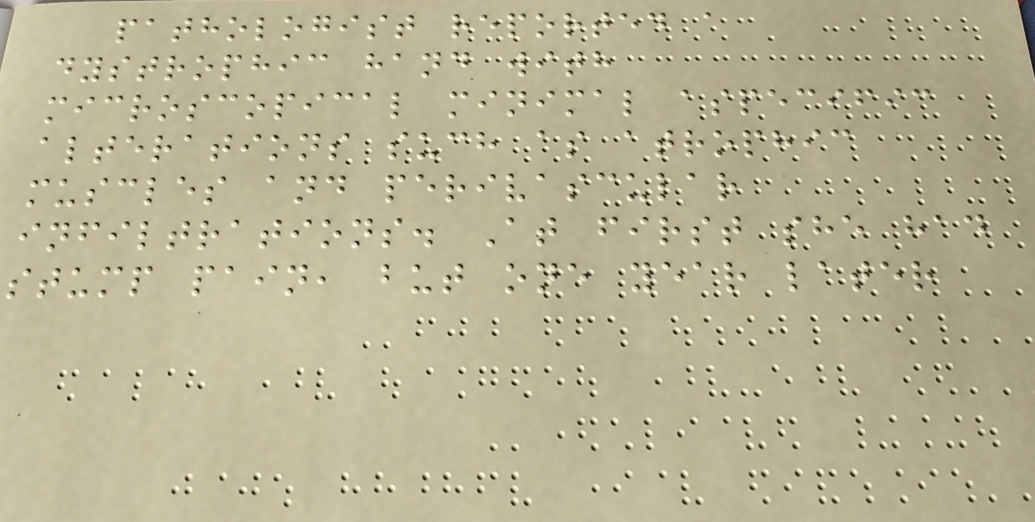pathologist reported a
dystrophic hand with
microscopical minimal aspecific
alterations such as atrophic
muscles and perivascular
infiltrations. At first she had
stump pain, but one year later
